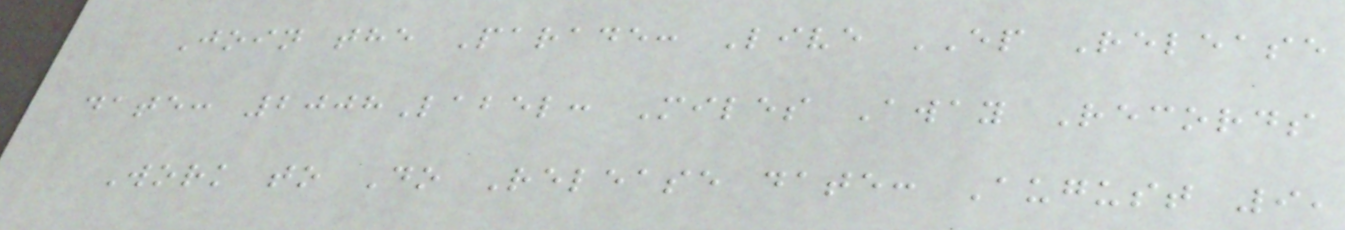Join the Parade: Live EP Release
date: 2008Label: Miles Away Records
Work to Do Release date: August 9,
